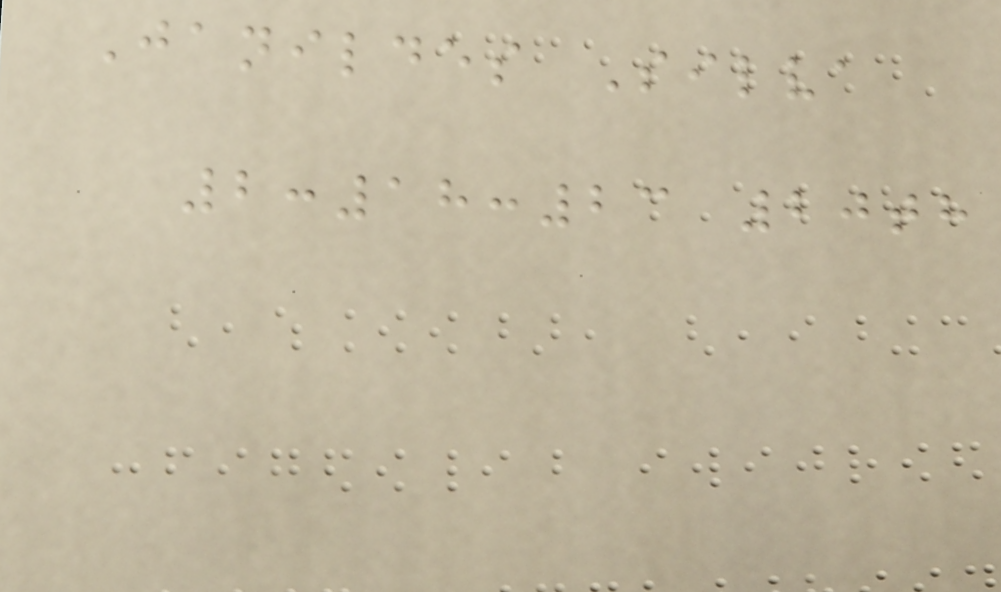Janildes Silva
2:18:23 20th
